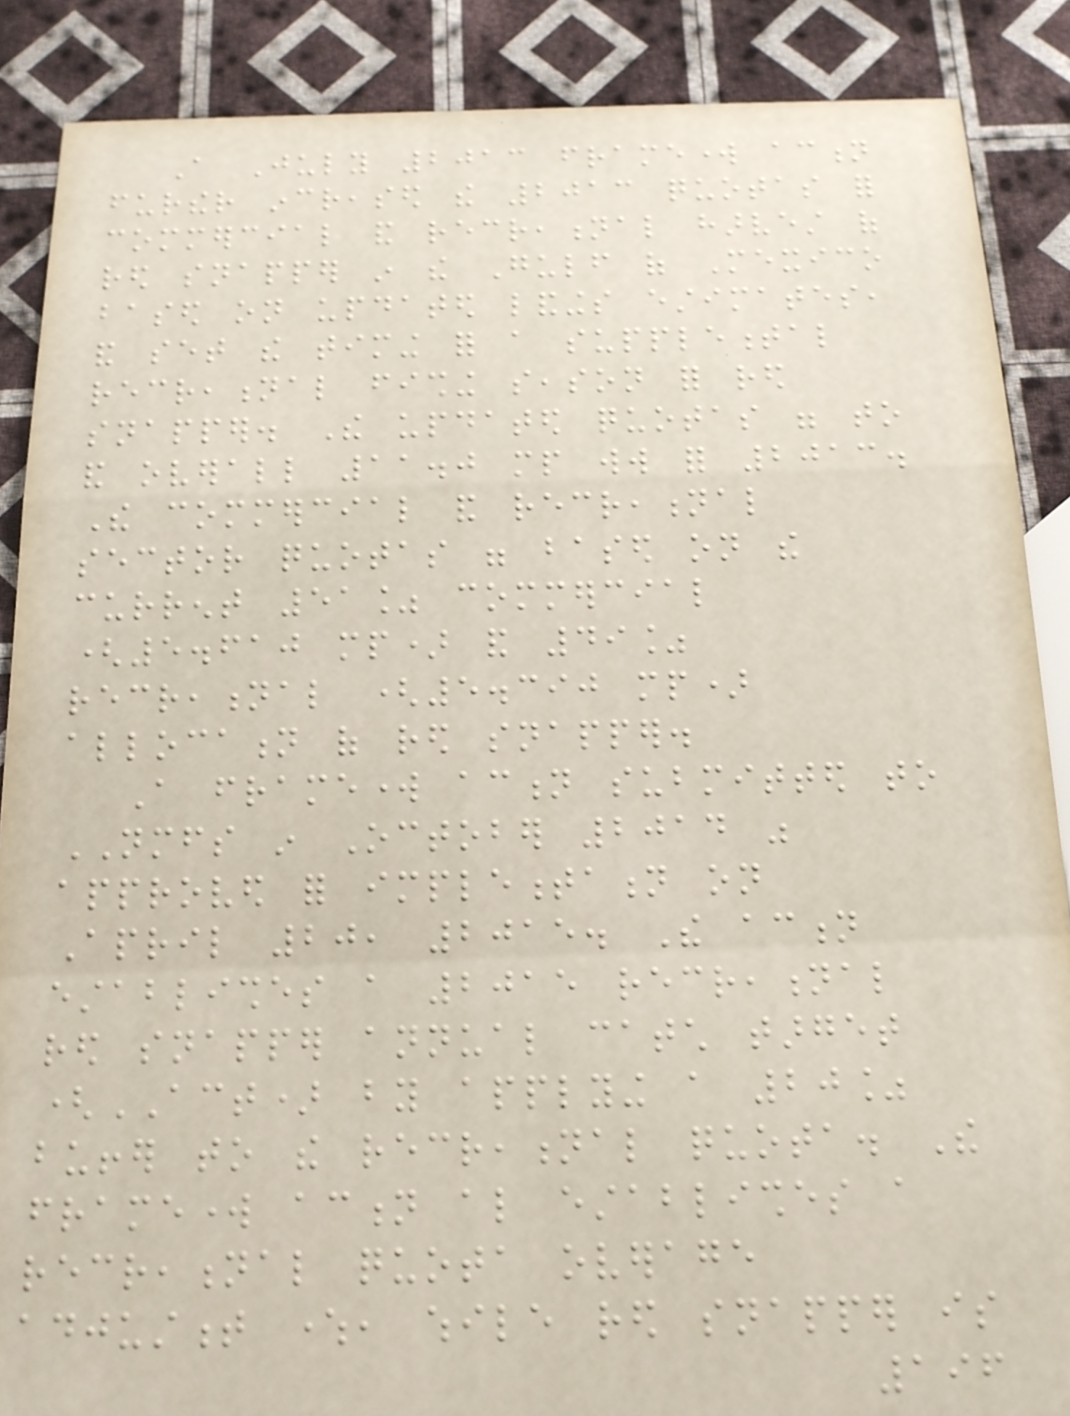A July 2013 framework action
further increased the 2013 quotas for
commercial and recreational harvest of
red snapper in the Gulf of Mexico
based on updated landings estimates,
and set the timing for a supplemental
recreational fishing season for red
snapper. The updated quotas were to
and overall 11.0 mp ww for 2013.
The commercial and recreational
sector quotas were based on the
current 51% commercial
(5.610 mp) and 49%
recreational (5.390 mp)
allocation of red snapper.
A framework action submitted to
NMFS in October 2014 was
approved for implementation on
April 20, 2015. The action
establishes a 2015 recreational
red snapper annual catch target
(ACT) by applying a 20%
buffer to the recreational quota. The
framework action also establishes a
recreational quota overage
adjustment where, while red snapper is
196
